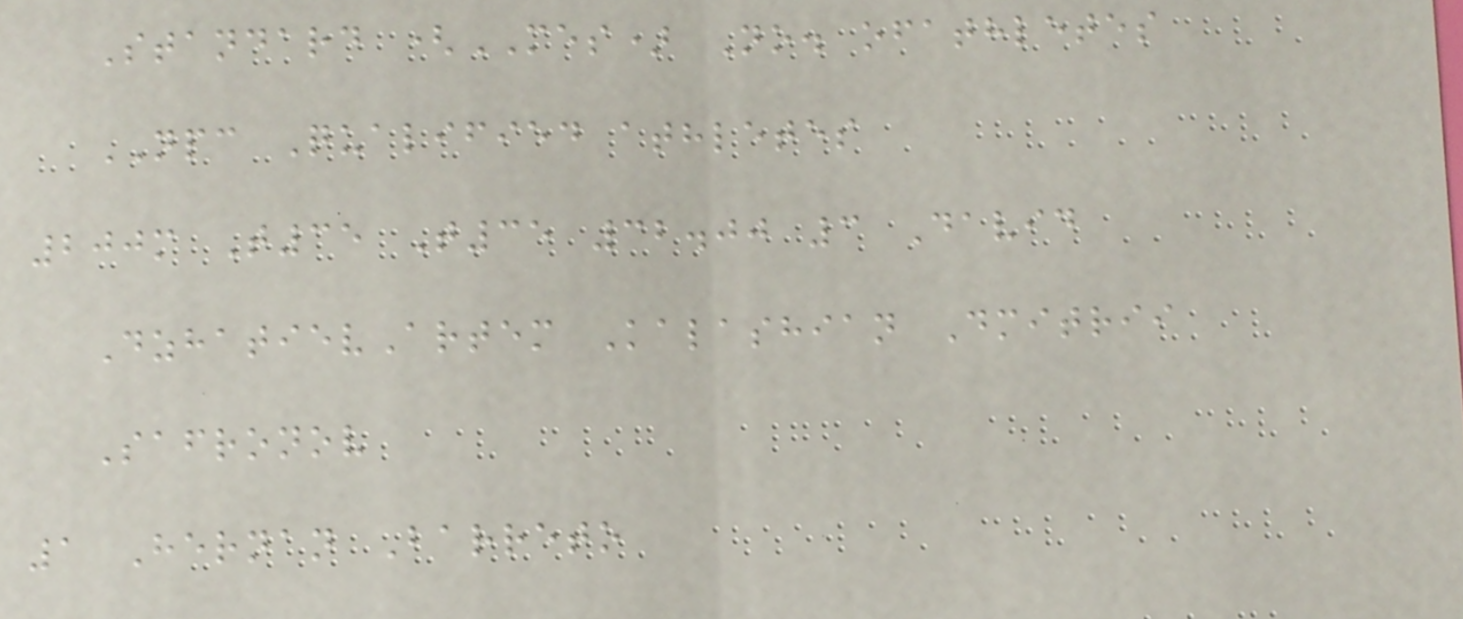Standard (MES) No. ofathletes
NPC Qualified athletes
200m T35 T35 32.00 3 David
DzhatievArtem Kalashian Dmitrii
Safronov
1 Hernan Barreto
